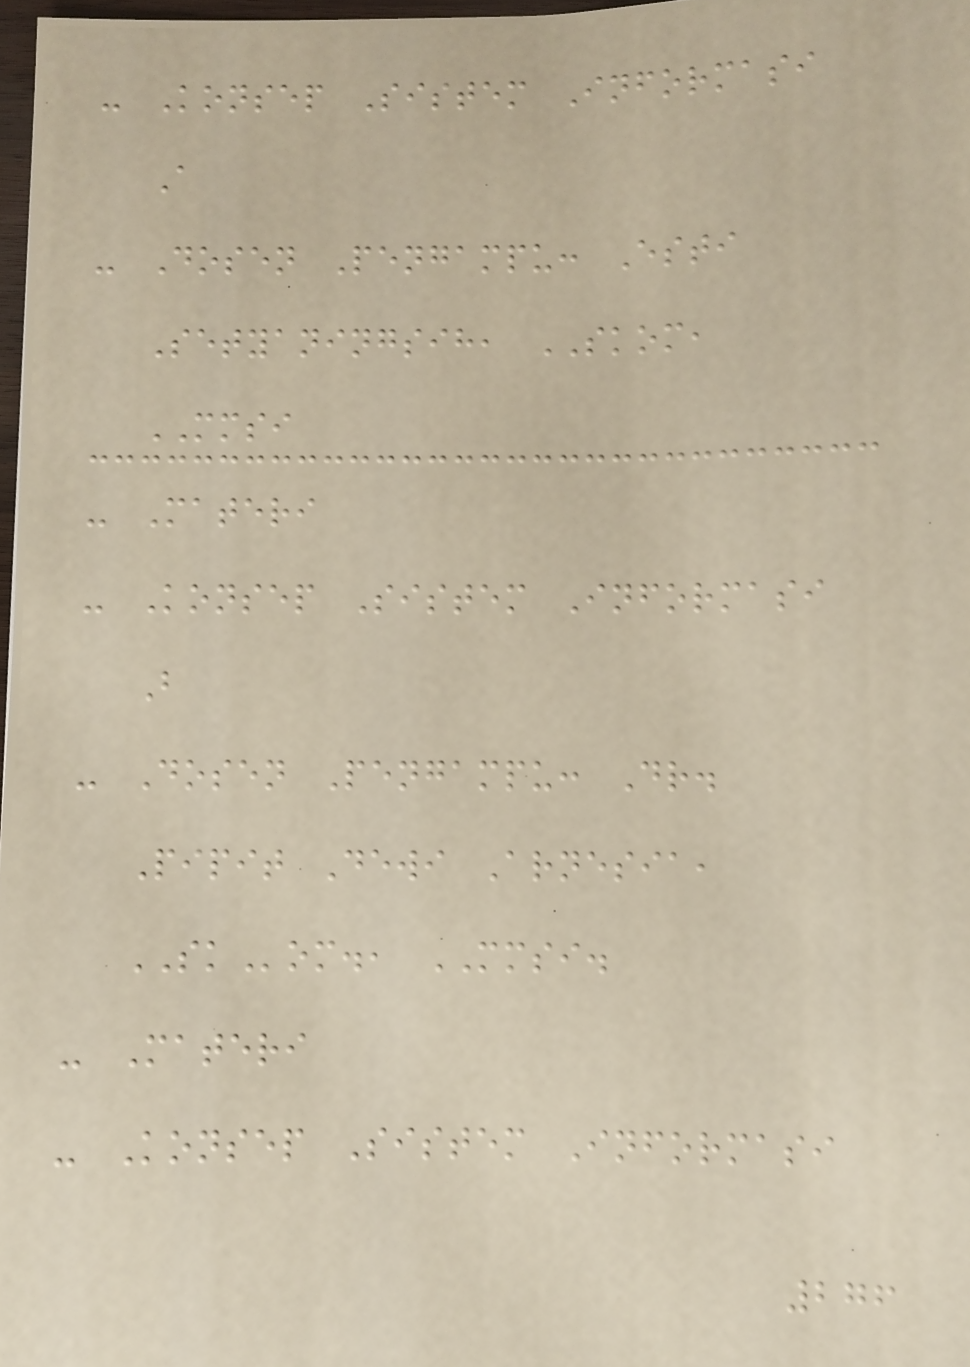- Konsep Sistem Informasi
A
- Dosen Pengampu: Esti
Setyaningsih, SKOM,
MMSI
- Materi
- Konsep Sistem Informasi
B
- Dosen Pengampu: Dr.
Pipit Dewi Arnesia,
SKom., MMSI.
- Materi
- Konsep Sistem Informasi
276
